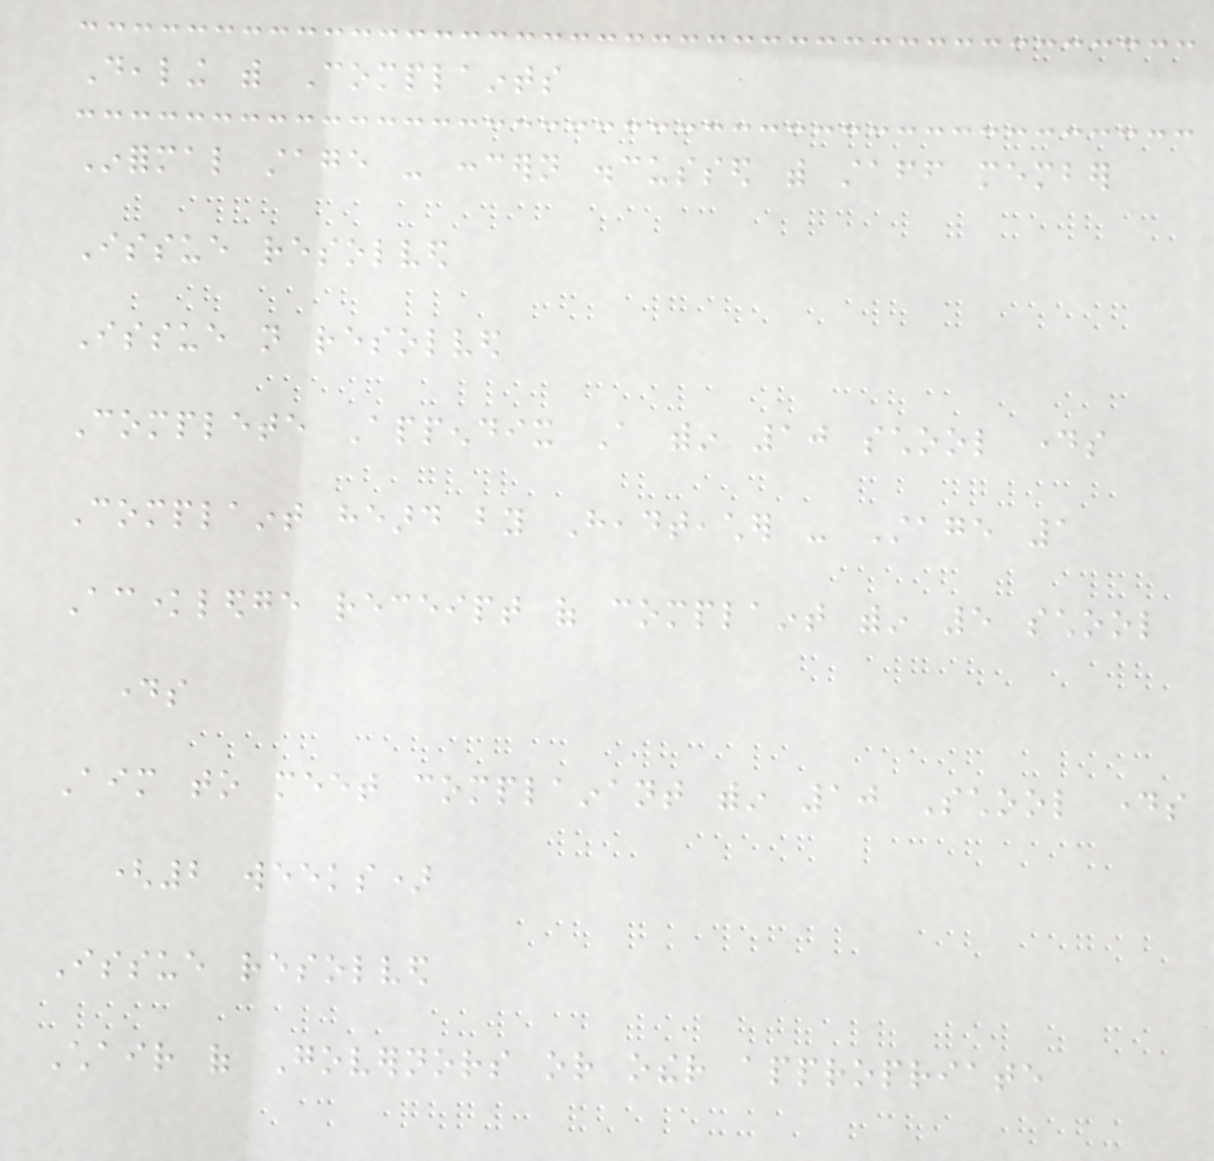Dealing with Complaints
Informal stage - concern discussed with staff member
Issue resolved
Issue not resolved
Complete Appendix A within 10 school days
Complaint heard by Headteacher - Stage 1
Acknowledge receipt of complaint within 5 school
days
Aim to meet complainant within 10 School days
(2 weeks)
Issue resolved
Chair of Governors or other appropriate
